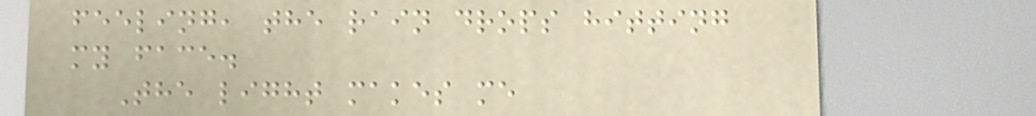feeling, the rain drops hitting
my face.
The light makes me
